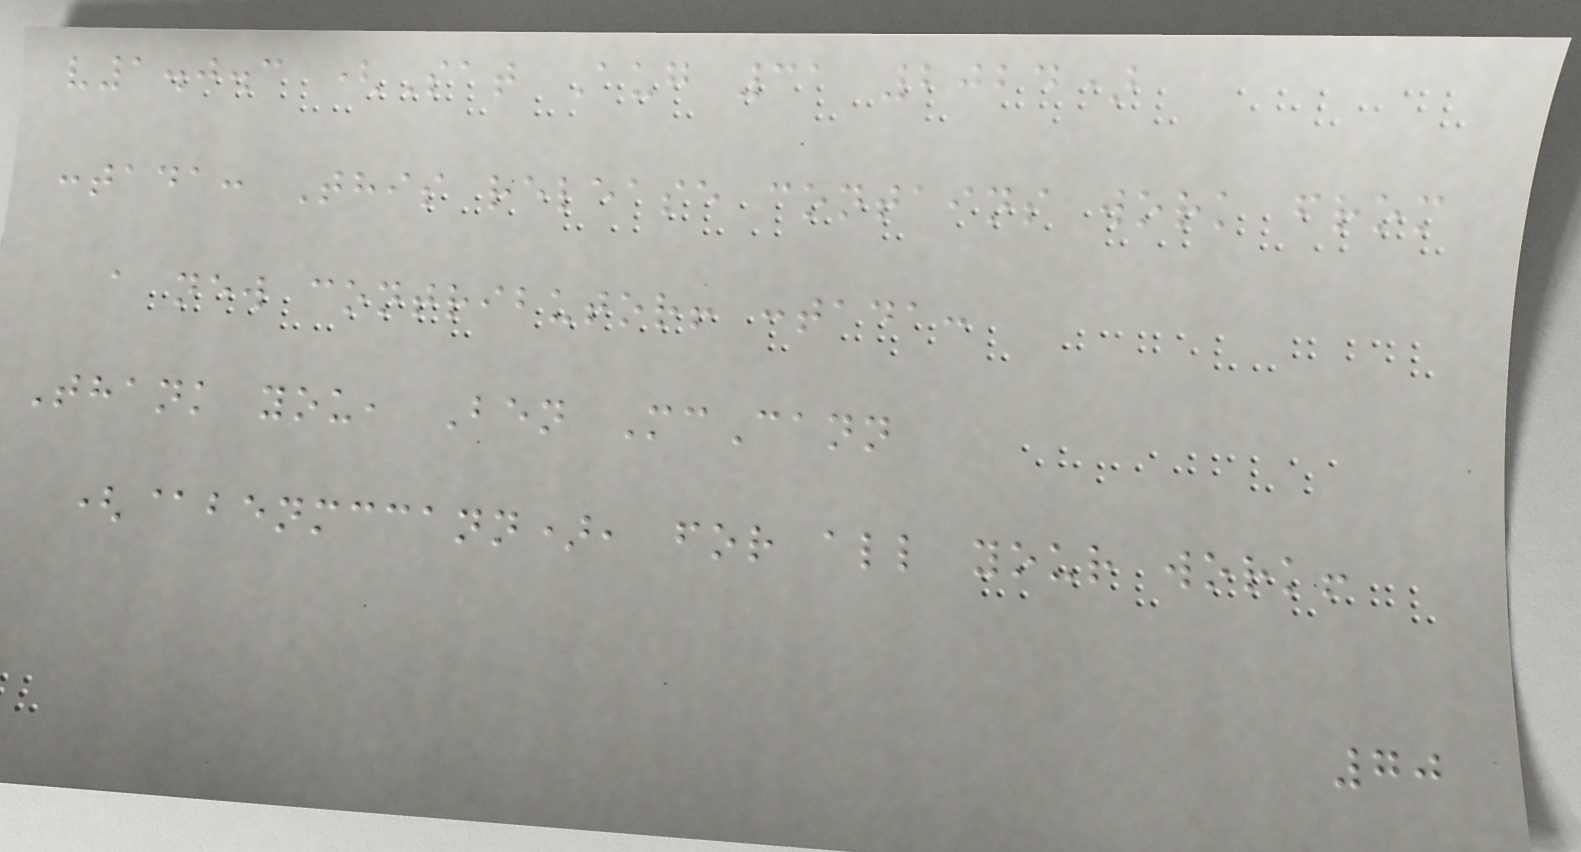v1.0.3 (Sat Aug 31 2024)
:tada: This release contains work from
a new contributor! :tada:
Thank you, Ben McCann
(@benmccann), for all your work!
70
